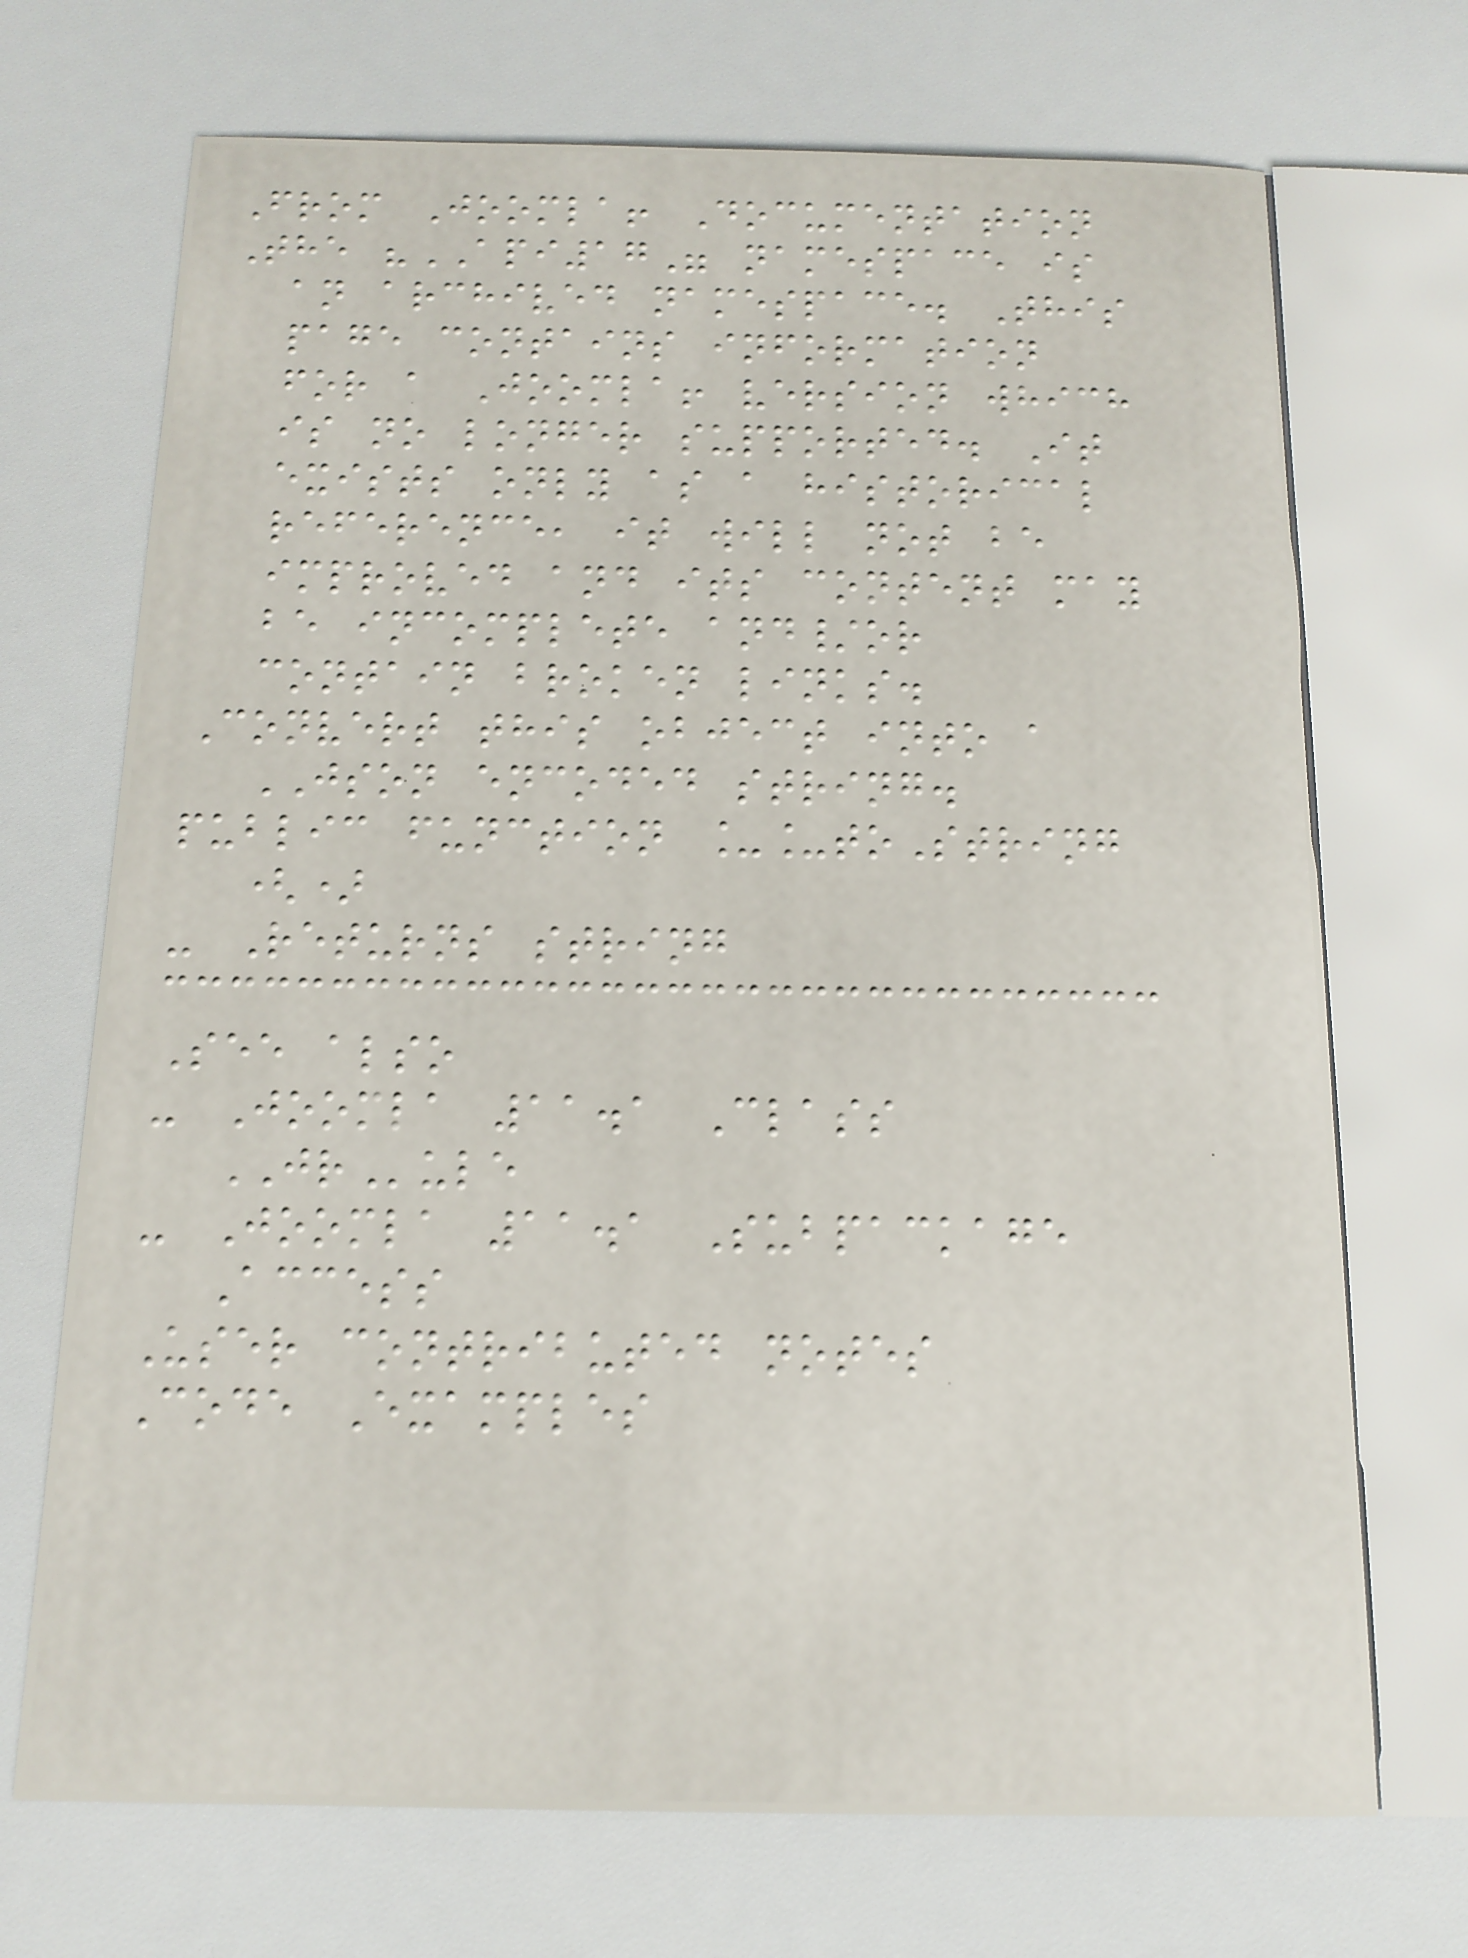From Joomla! Documentation
The "API17" namespace is
an archived namespace. This
page contains information
for a Joomla! version which
is no longer supported. It
exists only as a historical
reference, it will not be
improved and its content may
be incomplete and/or
contain broken links.
Convert this object into a
JSON encoded string.
public function __toString
()
- Returns string
See also
- Joomla 11.1 Class
JRule
- Joomla 11.1 Subpackage
Access
User contributed notes
Code Examples
